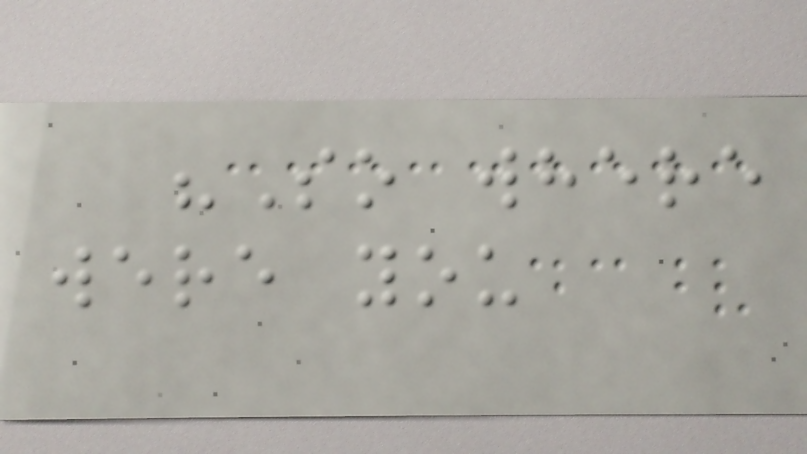"So where
were you
